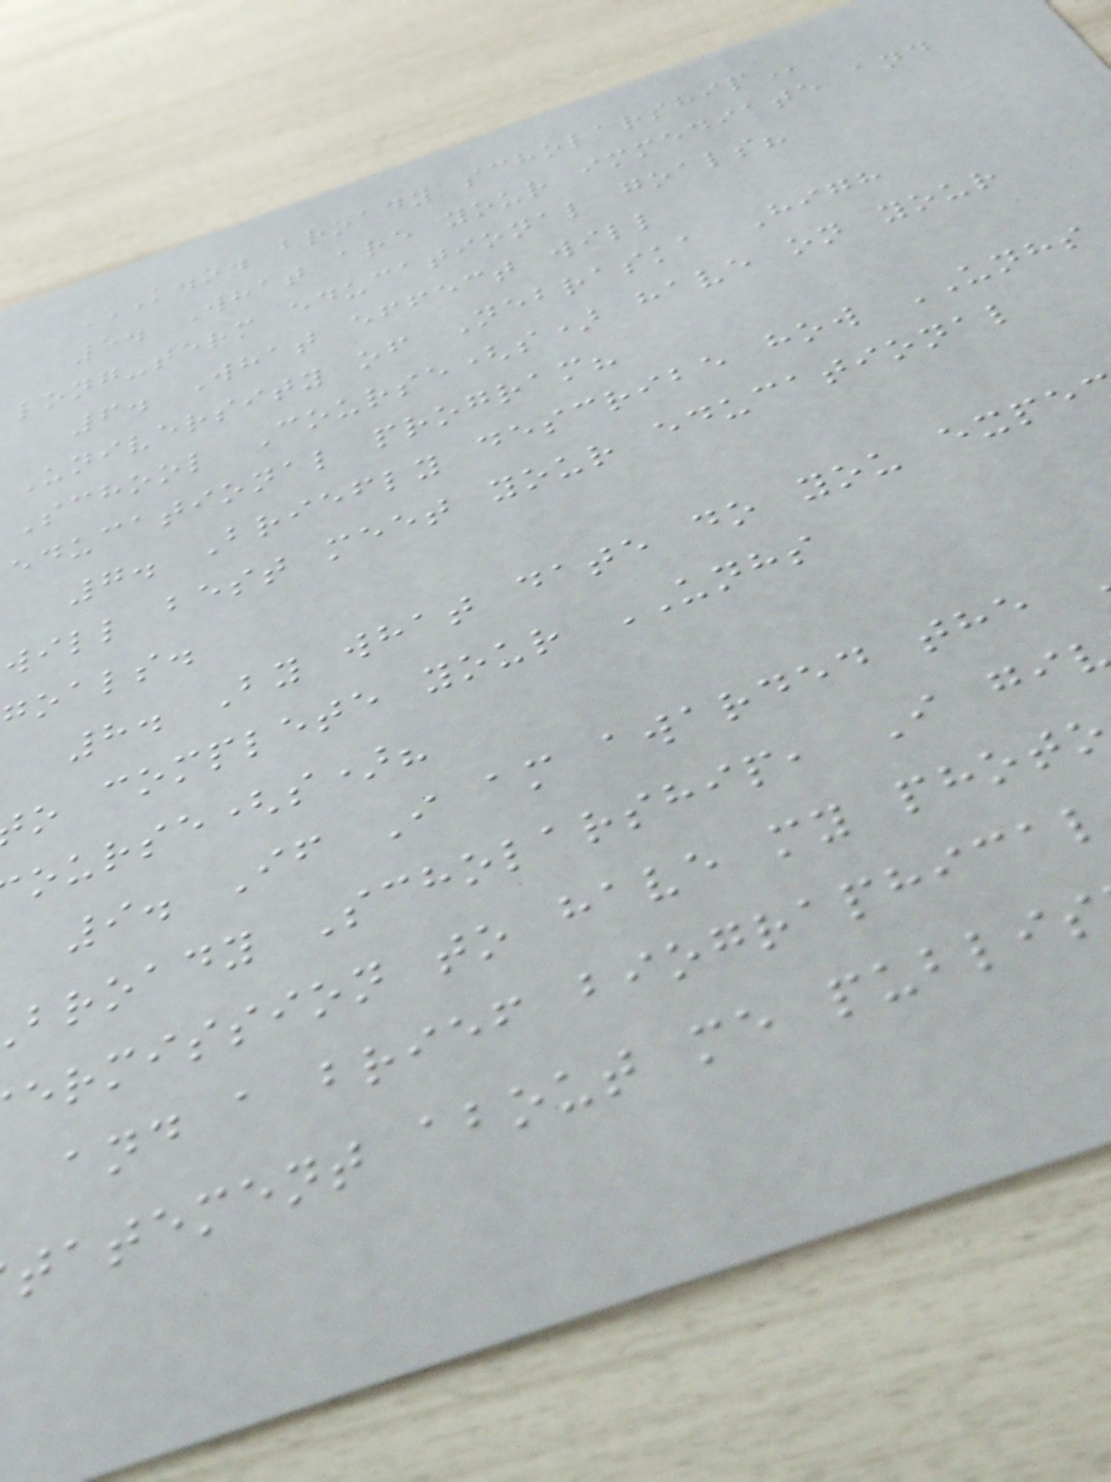K.O. BROADY SCHOLARSHIP
5. What are your immediate and
long-term educational goals?
6. What effect will
University of Nebraska High
School Course(s) have on your
educational program?
7. Briefly describe how UNHS
will best meet your educational
goals.
8. By what date do you expe
o complete your UNHS
ourse(s)?
9. If I am awarded the
broady Scholarship, I gi
ermission to have my photo
and a brief biographical
tatement about me publis
